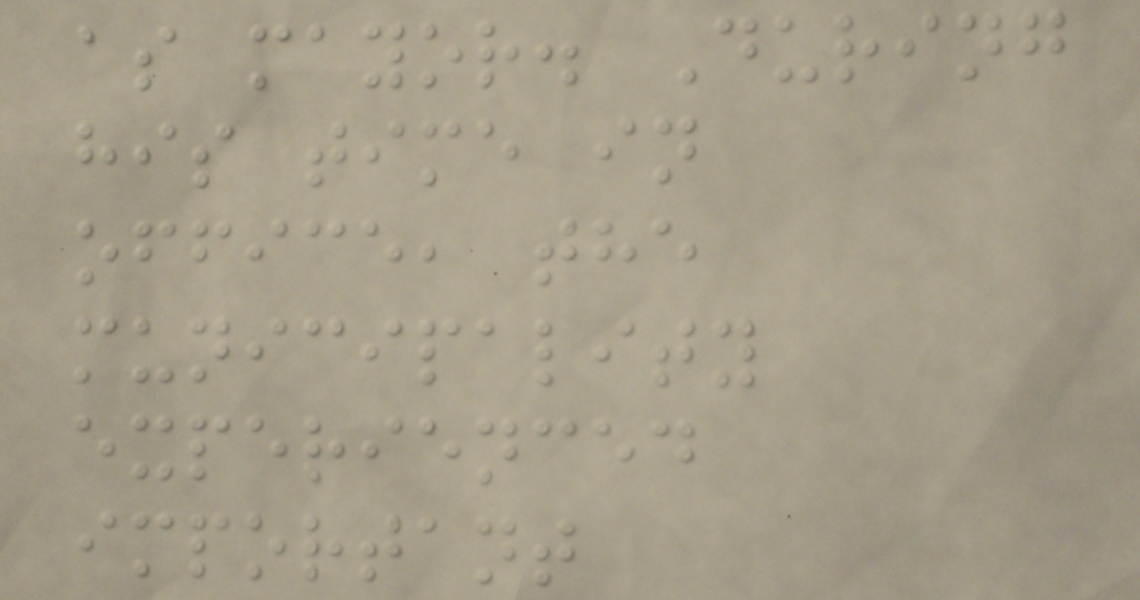as mayor. During
his time in
office, the
municipality
experienced
important
